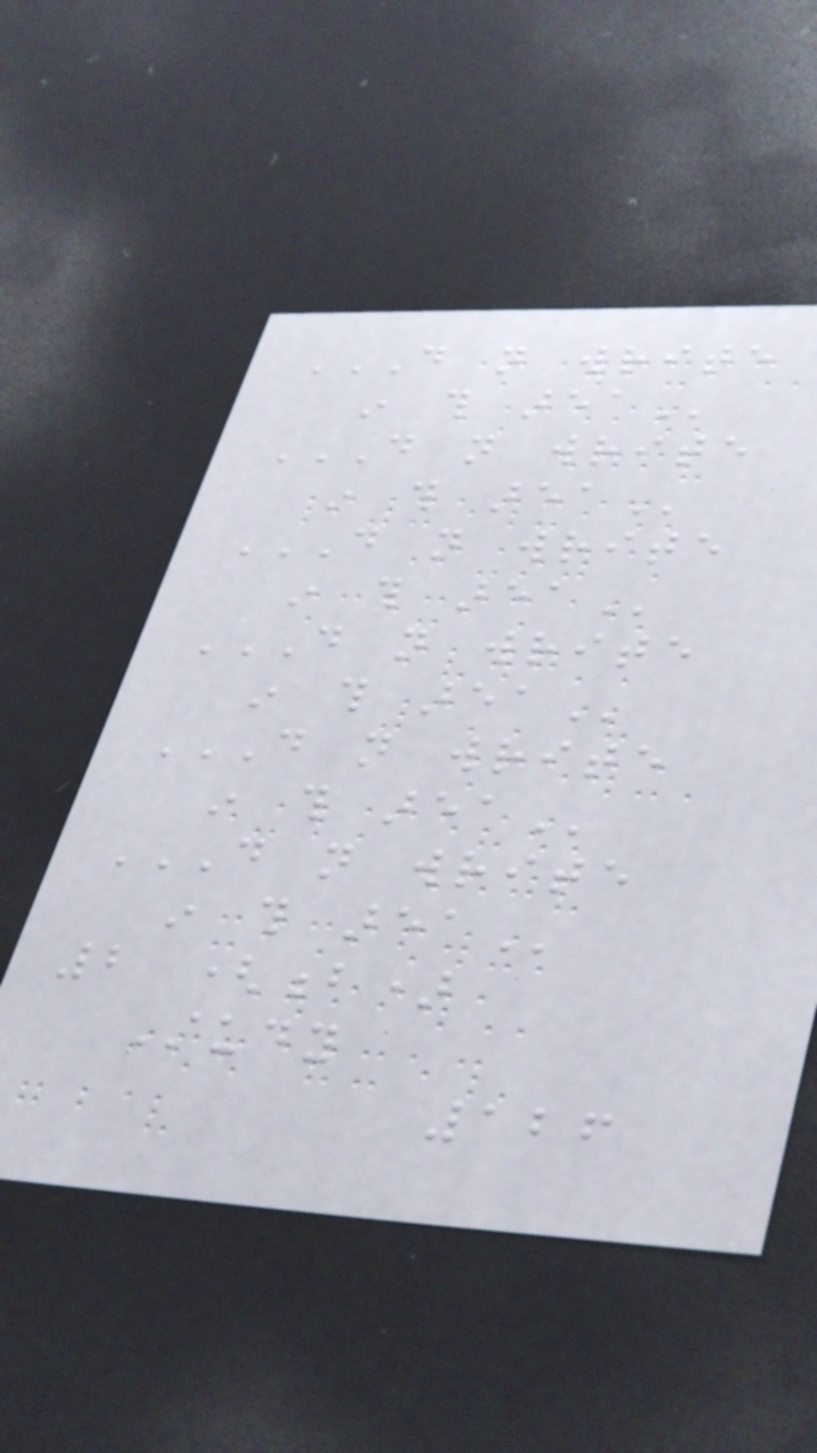DO NOT WRITE
IN THIS AREA
DO NOT WRITE
IN THIS AREA
DO NOT WRITE
IN THIS AREA
DO NOT WRITE
IN THIS AREA
DO NOT WRITE
IN THIS AREA
DO NOT WRITE
IN THIS AREA
2 (b)
Study
126
